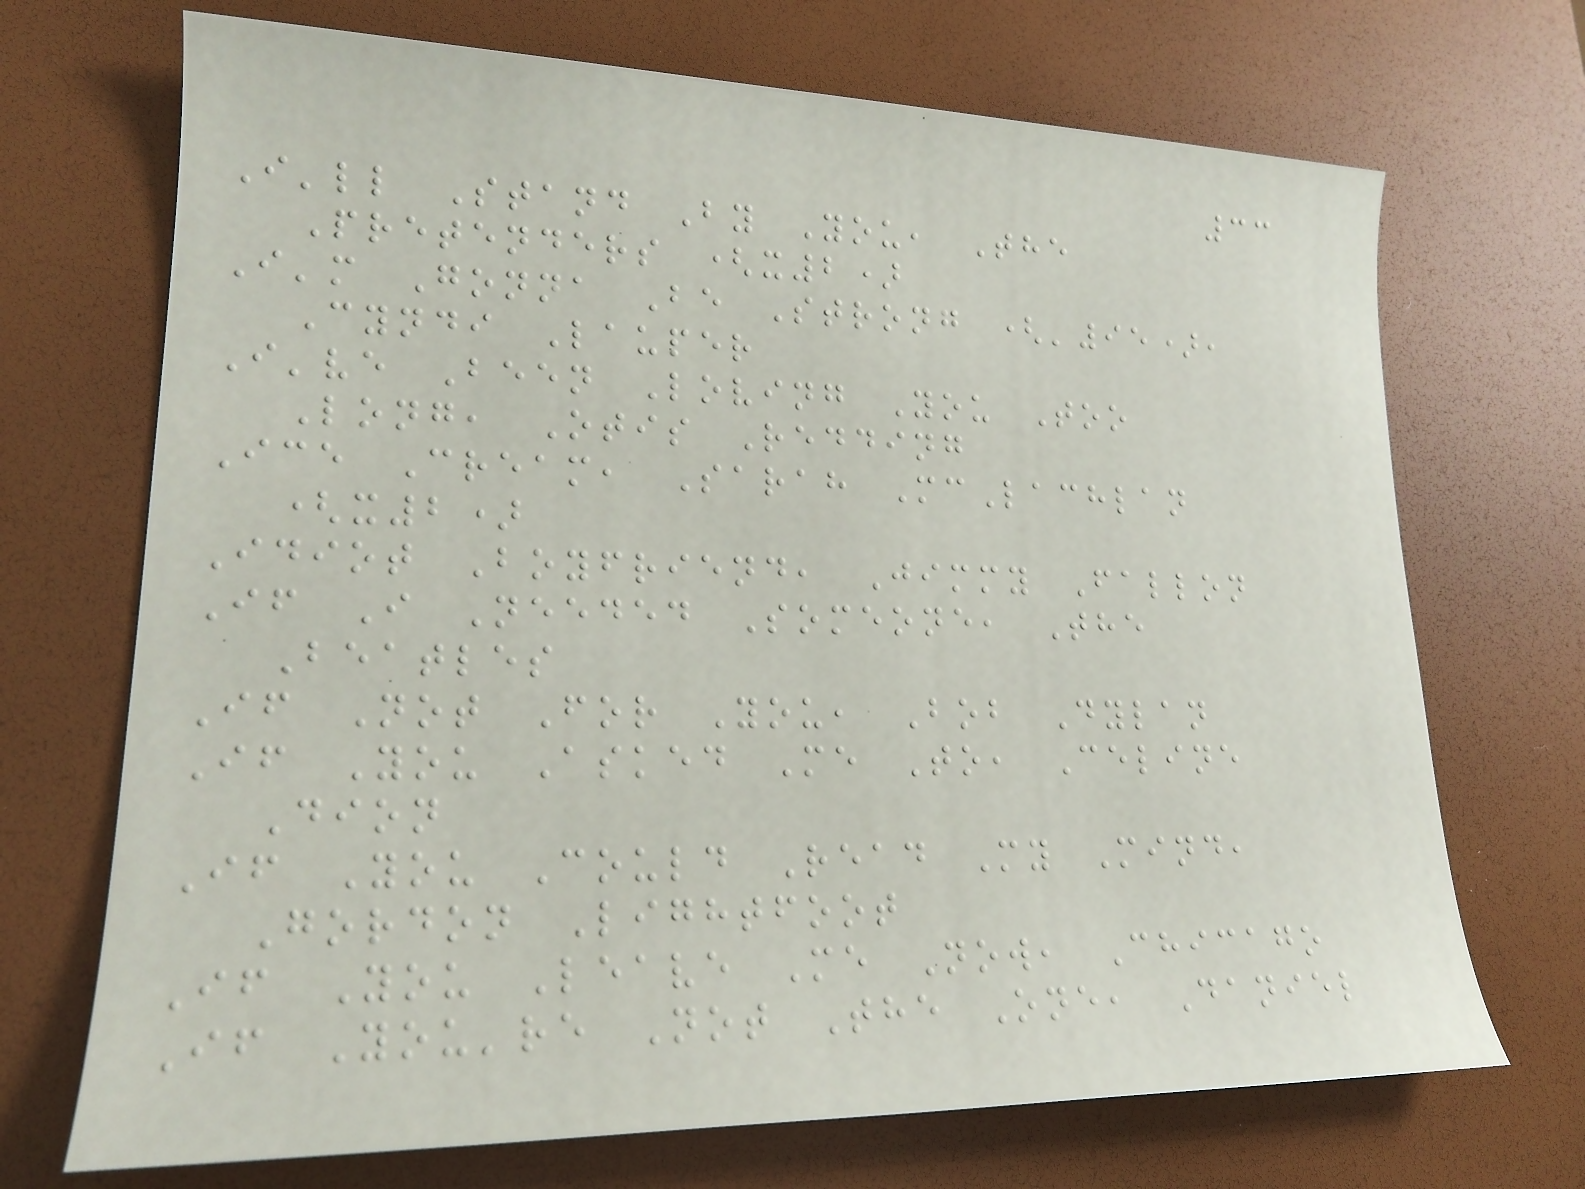33
I'll Stand By You, The
Pretenders (x2)
I'm Gonna Be Strong ('95),
Cyndi Lauper
I've Been Loving You Too
Long, Otis Redding
Ice Cream, Sarah McLachlan
(x2)
Idiot Boyfriend, Jimmy Fallon
If I Needed Someone, The
Beatles
If Not For You, Bob Dylan
If You Asked Me To, Celine
Dion
If You Could Read My Mind,
Gordon Lightfoot
If You Leave Me Now, Chicago
If You're Not The One, Daniel
